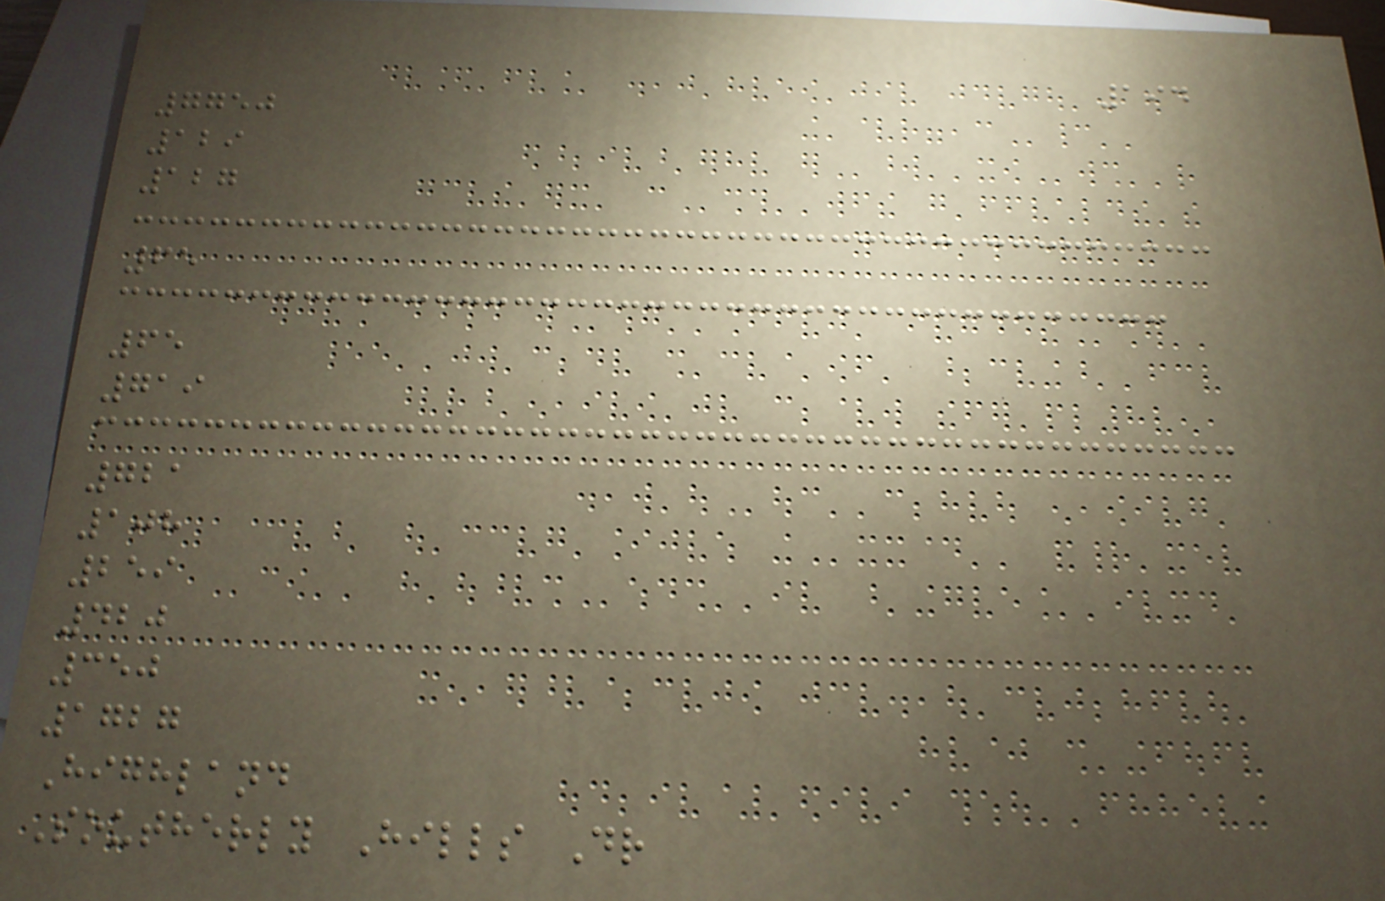194
7750
129
127
65
65
719
721
108
259
420
350
1727
Highland
Southerly Hills Dr
